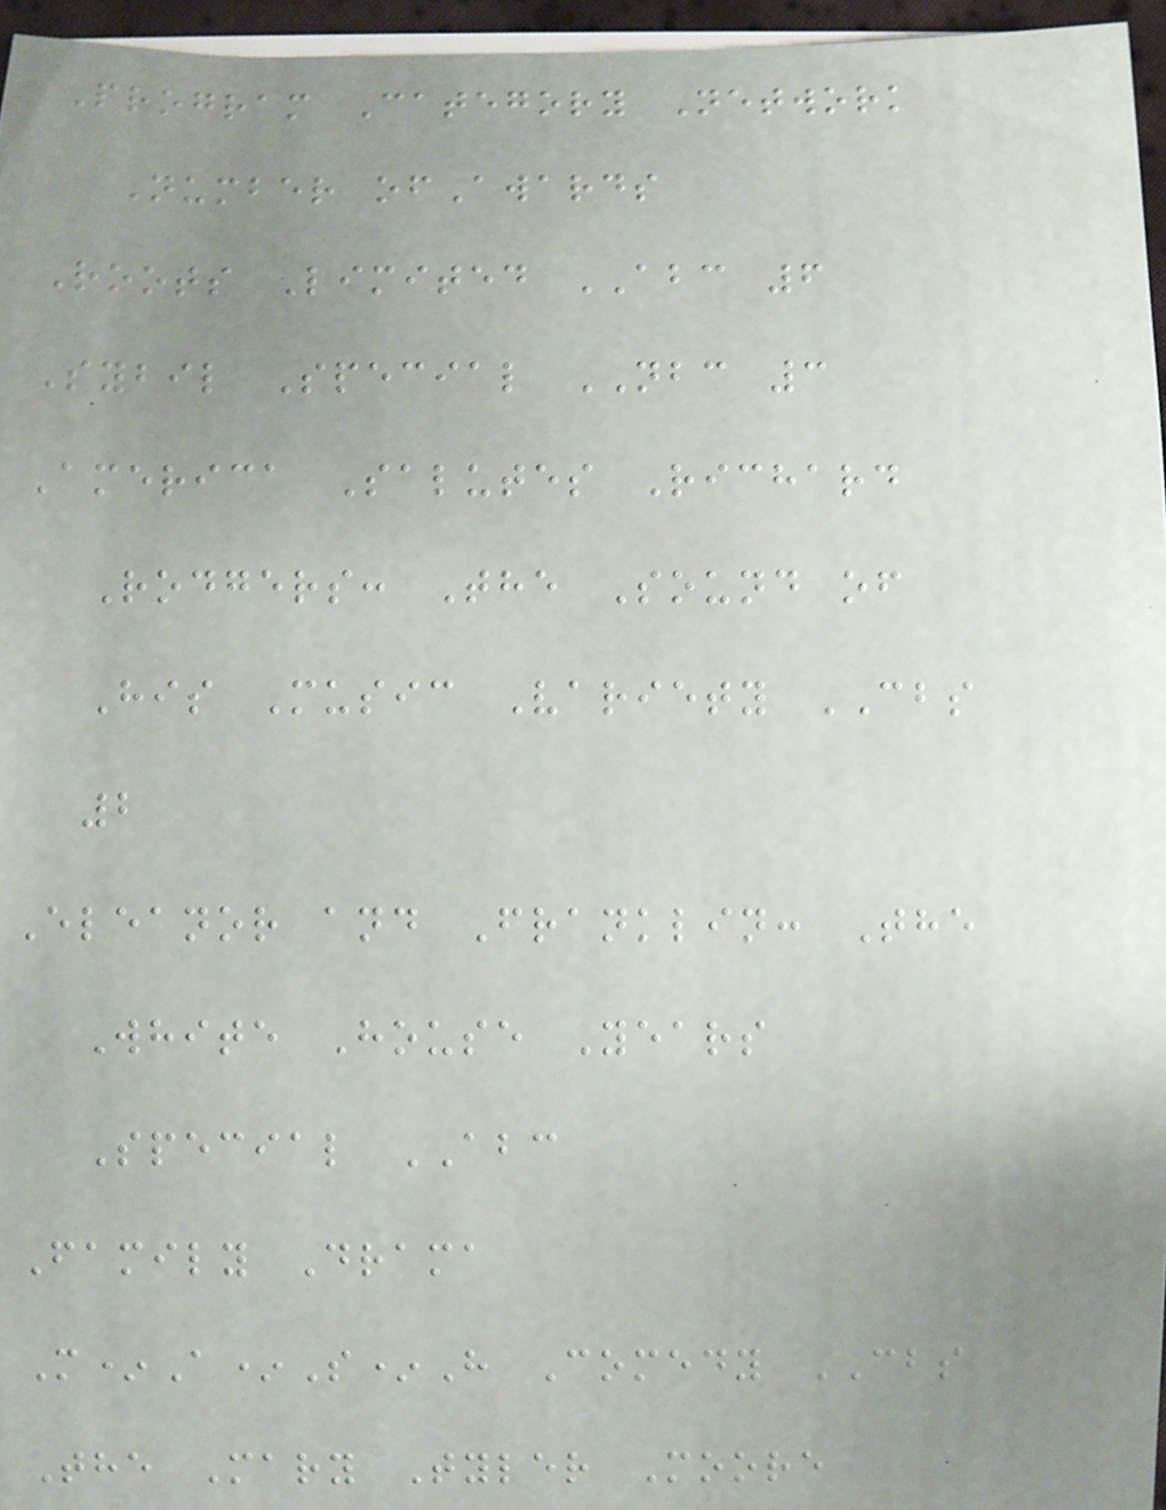Program Category Network
Number ofAwards
Roots Limited ABC 6
Sybil Special NBC 3
America Salutes Richard
Rodgers: The Sound of
His Music Variety CBS
2
Eleanor and Franklin: The
White House Years
Special ABC
Family Drama
M*A*S*H Comedy CBS
The Mary Tyler Moore
